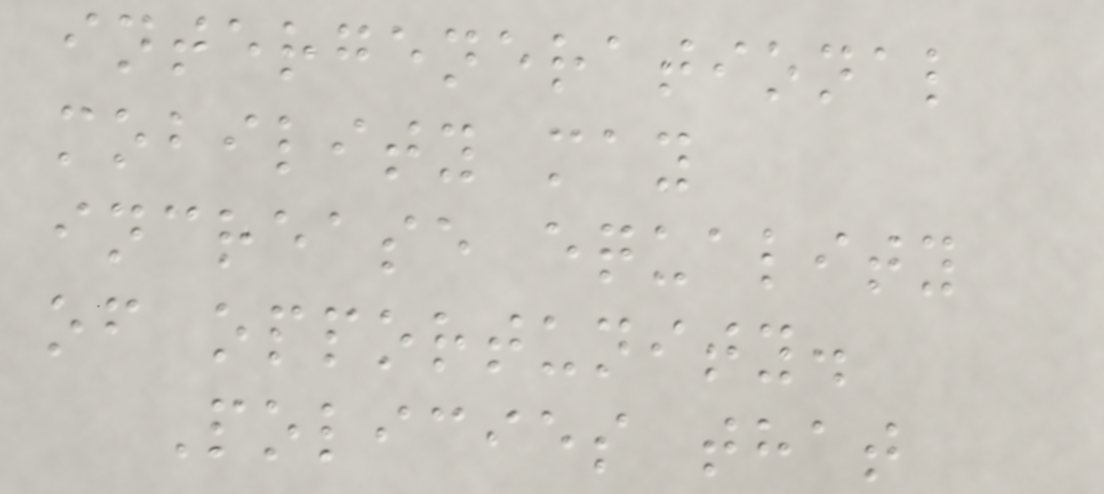intergenerational
mobility may
increase equality
of opportunity.
Policies that
